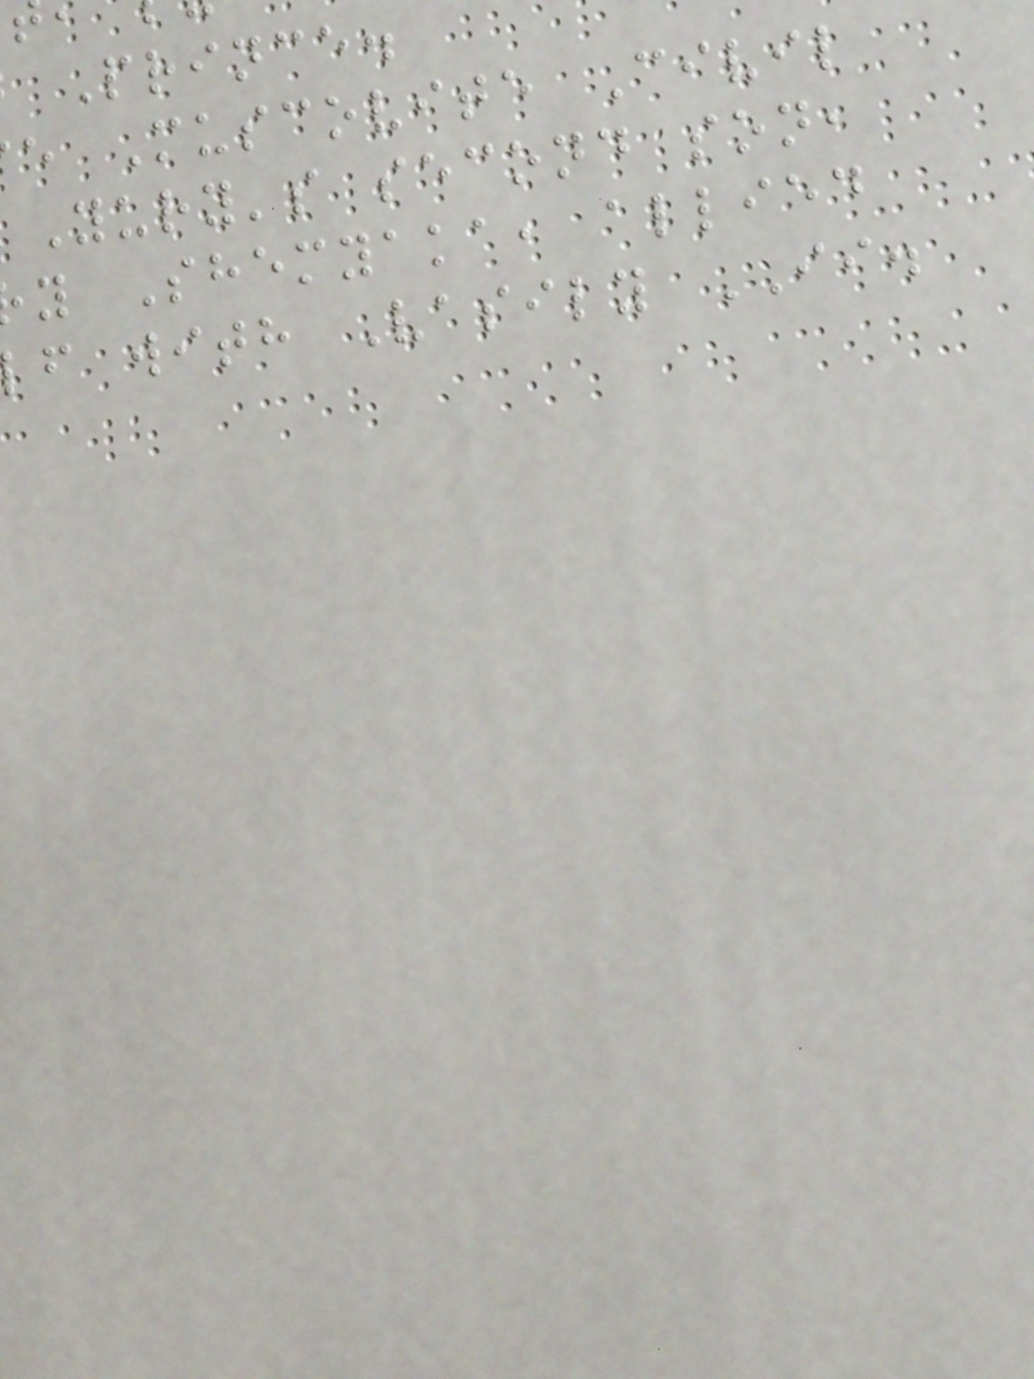Prince.
e Muscovite Civil
Yury's second son,
y Shemyaka, allied
f with Vasily II.
